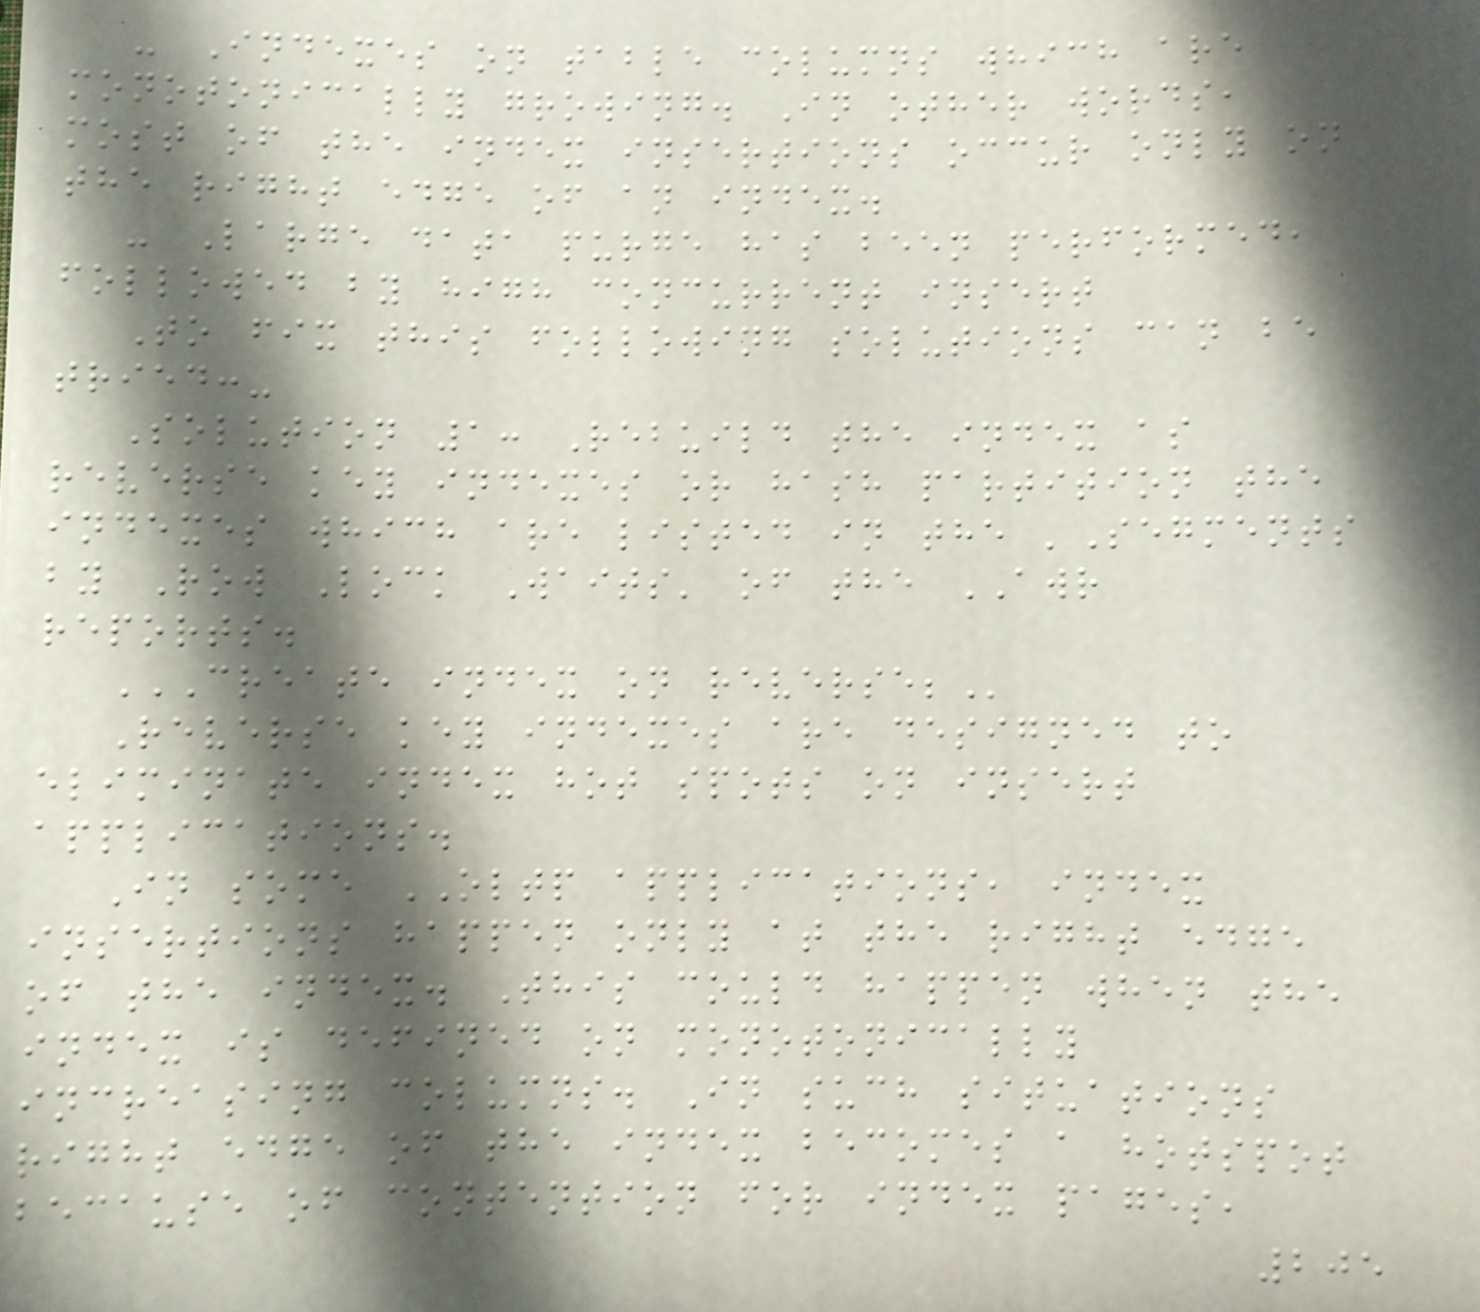- Indexes on table columns which are
monotonically growing. In other words,
most of the index insertions occur only on
the right edge of an index.
- Large data purge has been performed,
followed by high concurrent insert
To fix this following solutions can be
tried:-
Solution 1: Rebuild the index as
reverse key indexes or hash partition the
indexes which are listed in the 'Segments
by Row Lock Waits' of the AWR
reports.
CREATE INDEX ON REVERSE;
Reverse key indexes are designed to
eliminate index hot spots on insert
applications.
In some OLTP applications, index
insertions happen only at the right edge
of the index. This could happen when the
index is defined on monotonically
increasing columns. In such situations
right edge of the index becomes a hotspot
because of contention for index pages,
205
